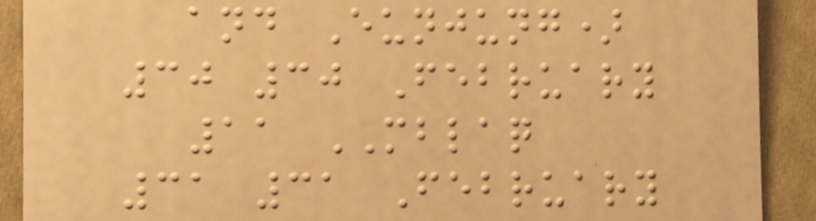and Eunjung)
30 30 February
11 MBLAQ
31 31 February
